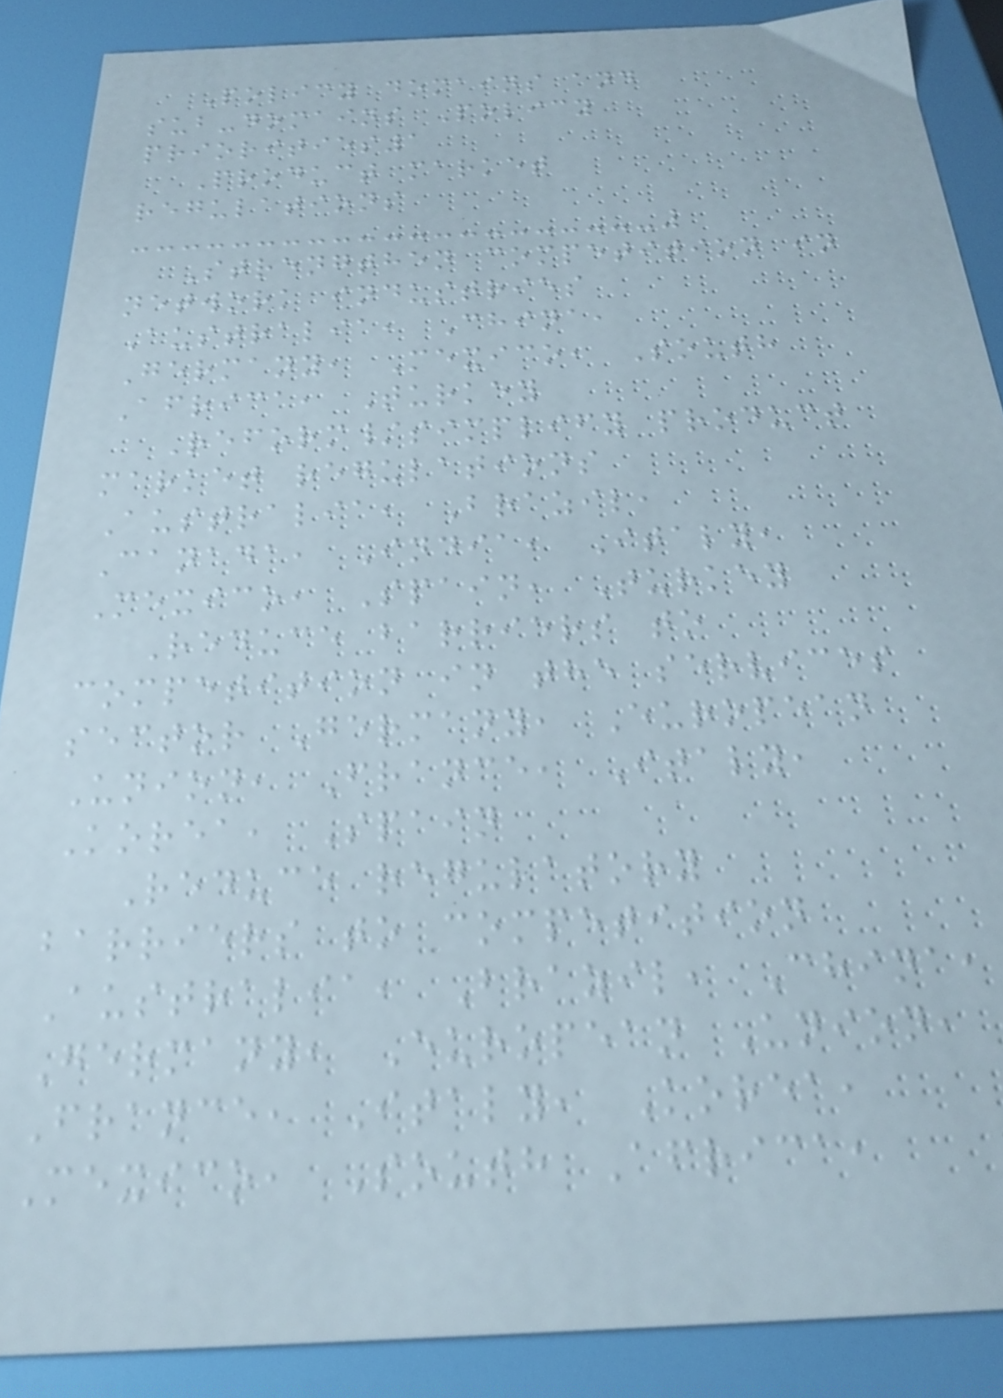Policy domains and
sub-domains Policy
priorities1
Product market
regulations
Strengthen competition in
network industries
Australia, China,
Germany, Mexico, South
Africa, Turkey
Reform/simplify product
market regulations
Australia, Brazil,
Canada, India, Italy,
Mexico, Spain, Turkey
Reduce barriers to
competition in the services
sector Germany, European
Union, France, Italy,
Korea, Spain
Reduce regulatory
barriers to competition
Australia, Brazil, China,
Germany, European Union,
France, Italy, Korea,
Mexico, South Africa,
